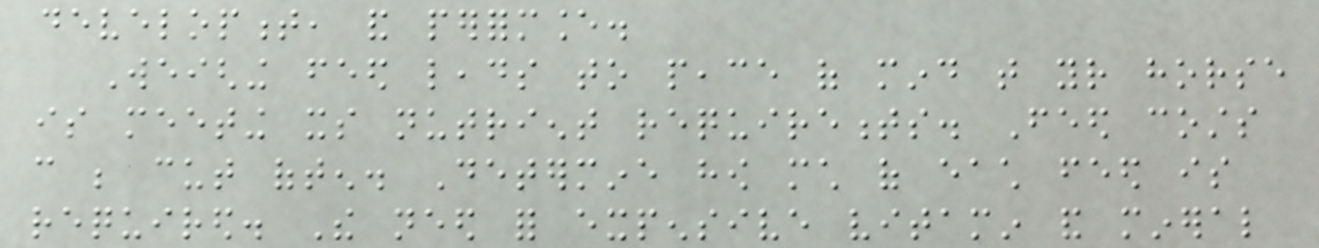development, and performance.
Weighing feed leads to peace of mind that your horse
is meeting its nutrient requirements. Feed costs
can be cut often. Determine how much of each feed is
required. The need for expensive vitamin and mineral
